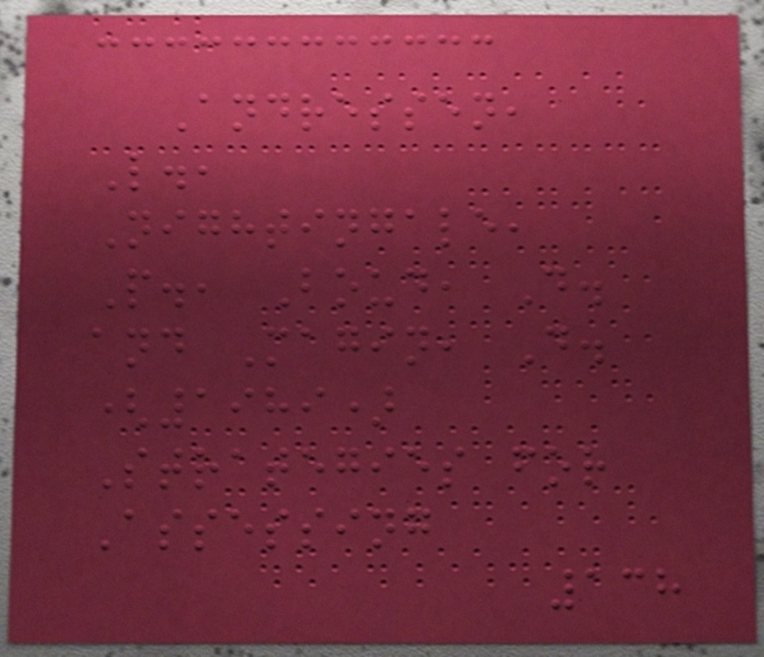Andressen,
L.,
Nightingale,
P., Boud, D.
and Magin, D.
(1989)
Strategies for
Assessing
138
